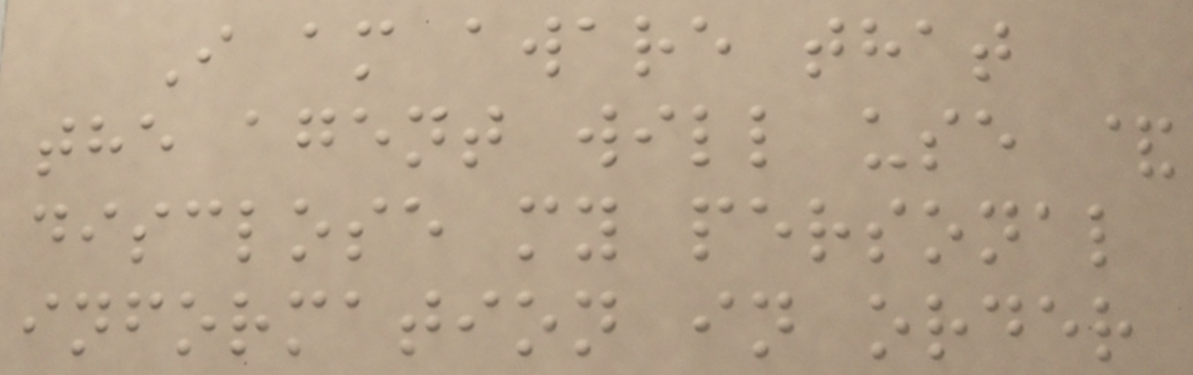I am aware that
the agent will use &
disclose my personal
information in order
